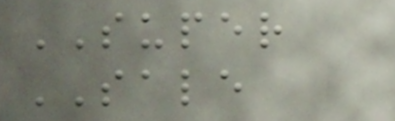SUPER
SALE
